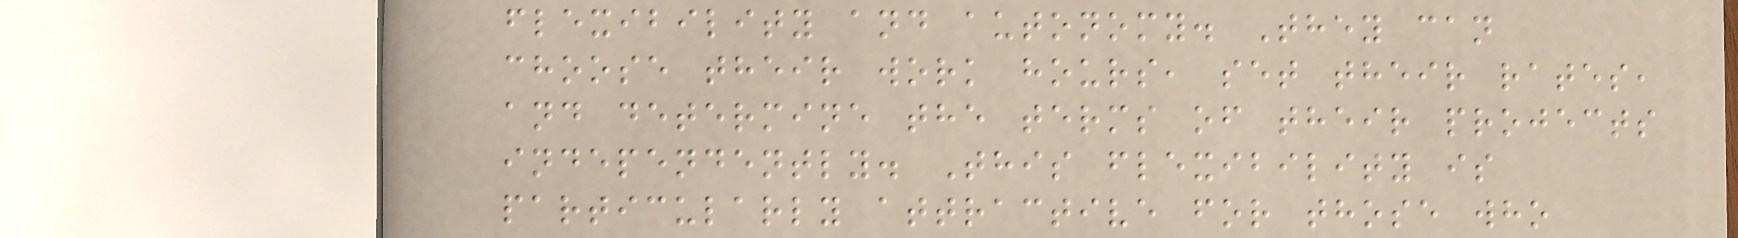flexibility and autonomy. They can
choose their work hours, set their rates,
and determine the terms of their projects
independently. This flexibility is
particularly attractive for those who
